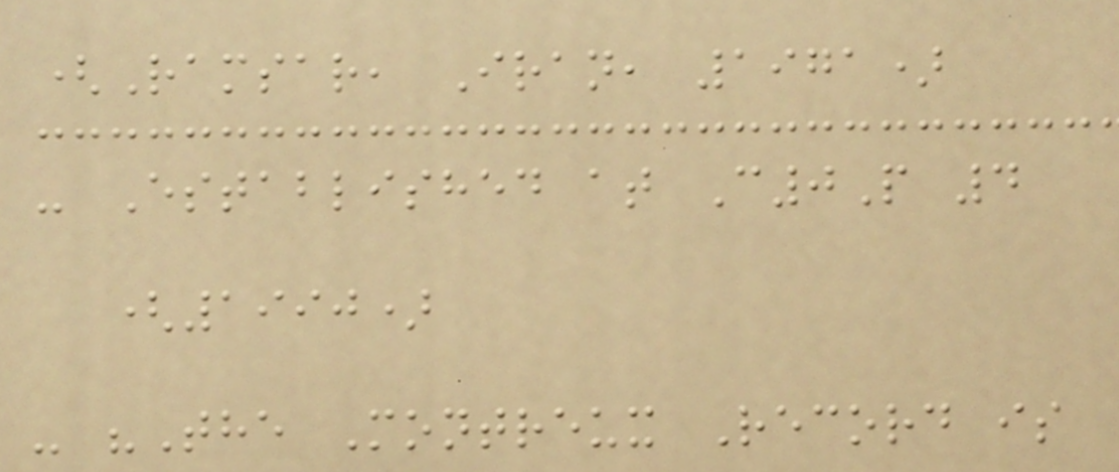(Ramsar, Iran, 1971)
- Established at C0P 4
(1990)
- "The Montreux Record is
